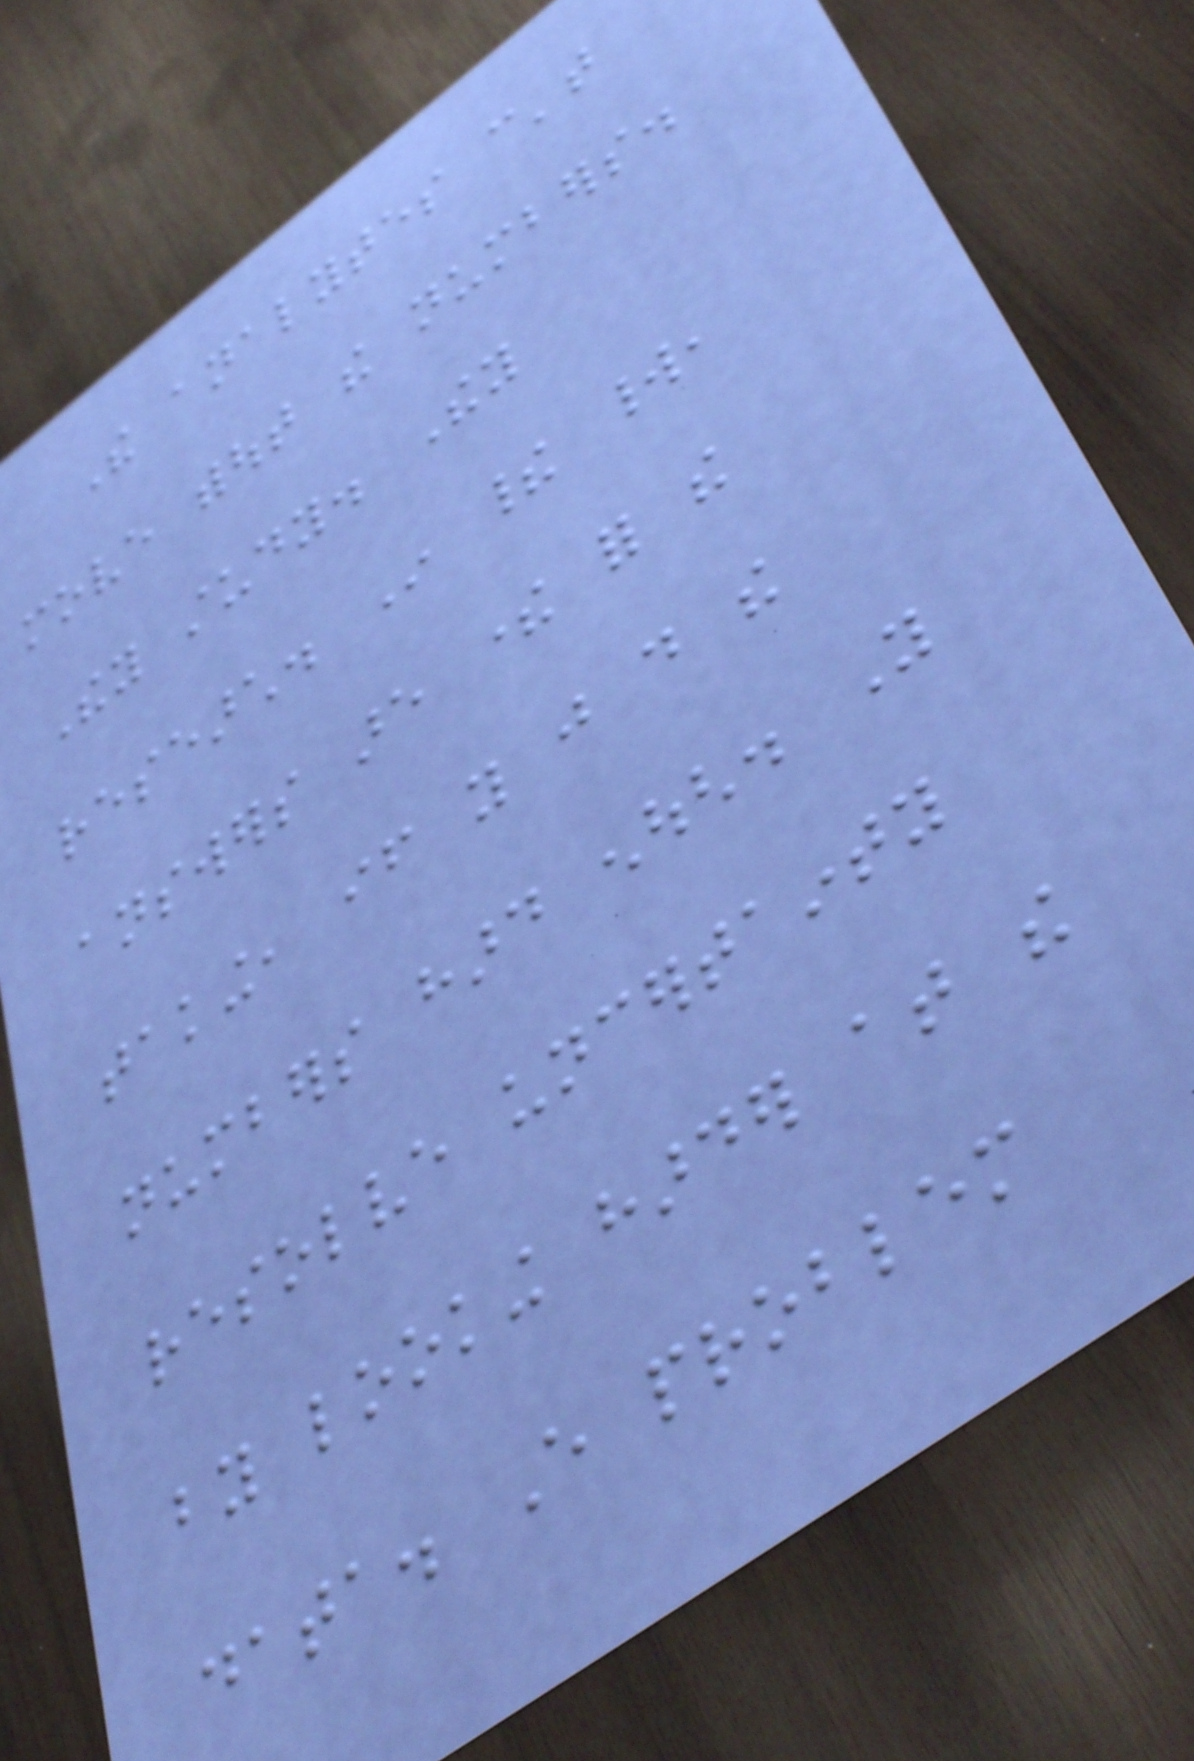The analytes can't
move without the numbers.
They study. They
research. In their world,
answers are there for the
taking, if you just do the
numbers hard enough. You
resolve uncertainty
by looking harder at the
data. Every problem
